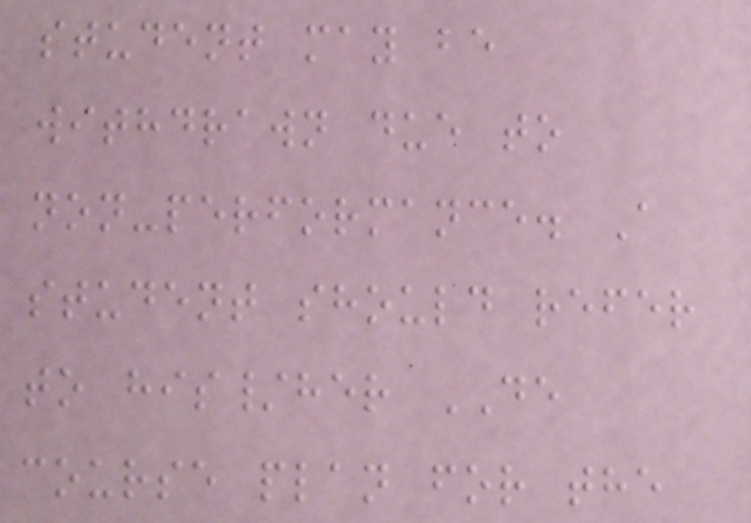student may be
withdrawn due to
non-performance. A
student should refer
to his/her DE
course plan for the
